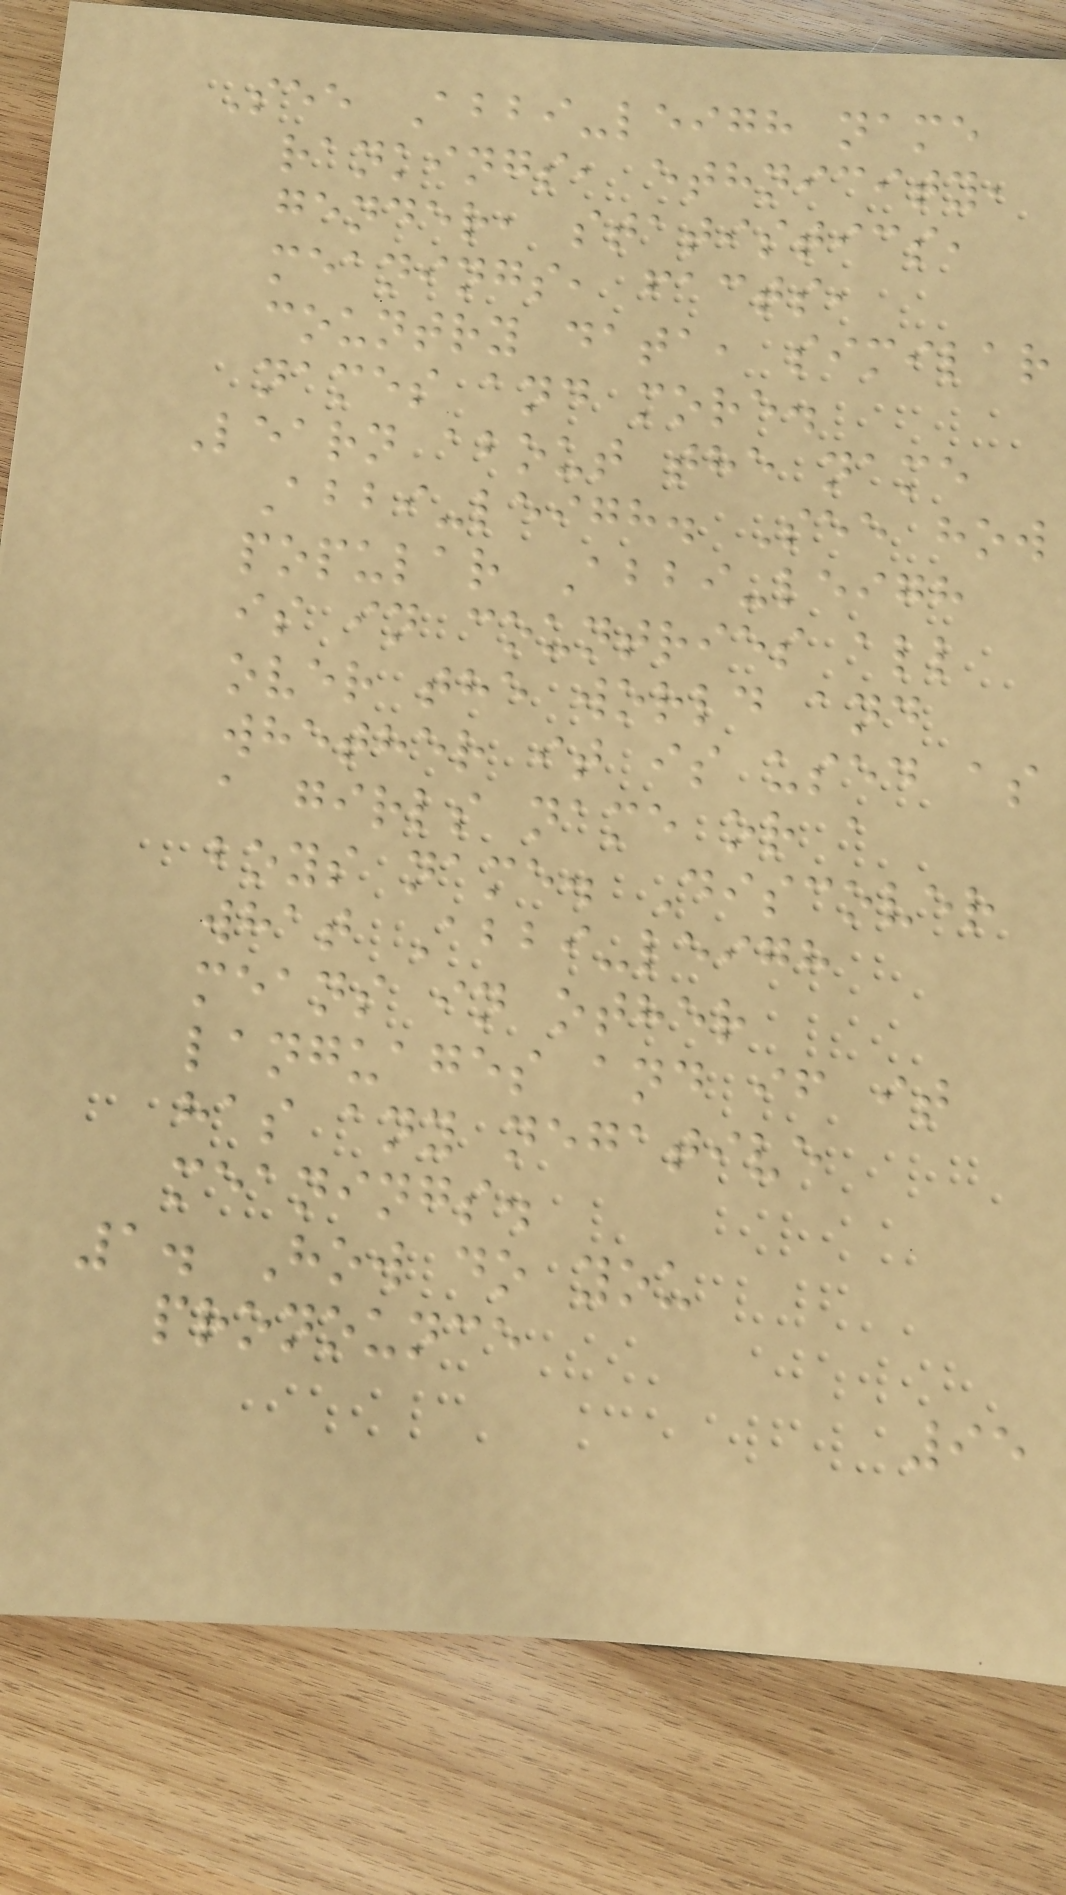See Abbi-leigh name
rankings, ethnicity,
gender, statistics,
meanings, facts,
country data, similar
names and more.
Learn about the name
Abbi-leigh. See how
popular Abbi-leigh
is in countries all
over the world and
whether it is used as
a girls name or a
boys name. Discover
what Abbi-leigh
means in other
languages and if it
has any negative
meanings.
1. How do you
pronounce
95
